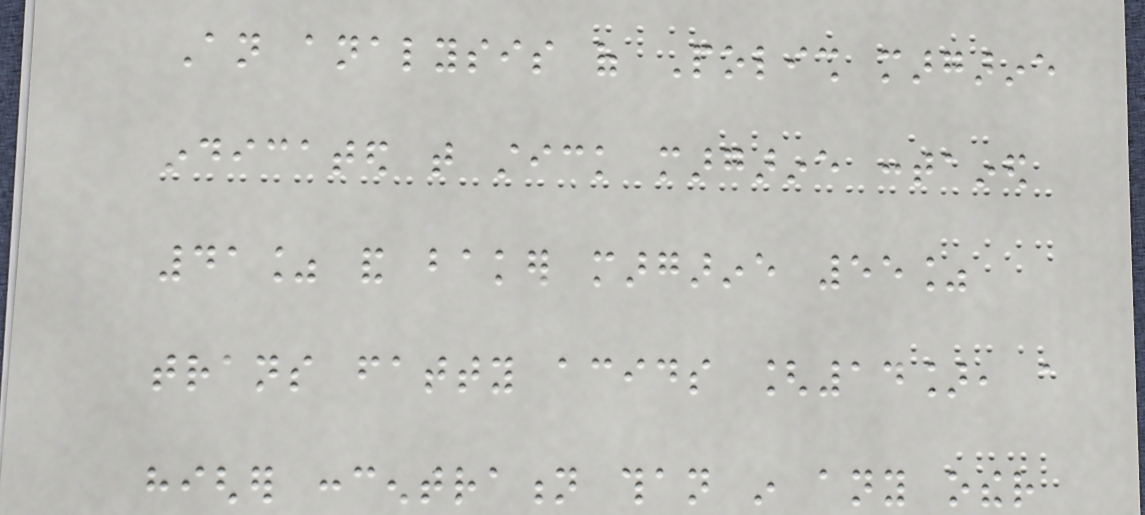An analysis of Polish margarine
indicated that stick margarine contained
41% and baker margarine 55%
trans fatty acids [14], a
higher concentration than in any other
